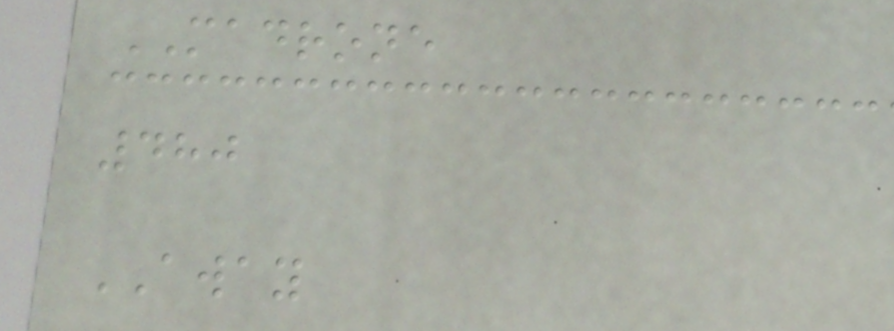MADRONE
480
AWAY
